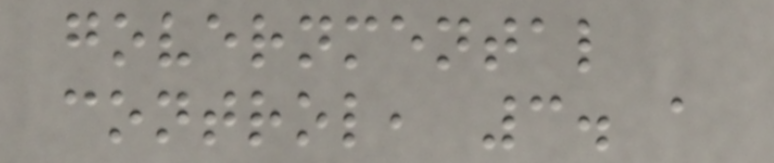governmental
control, 3. a
